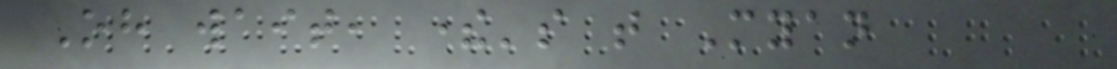Oh wait, there's that Myan
